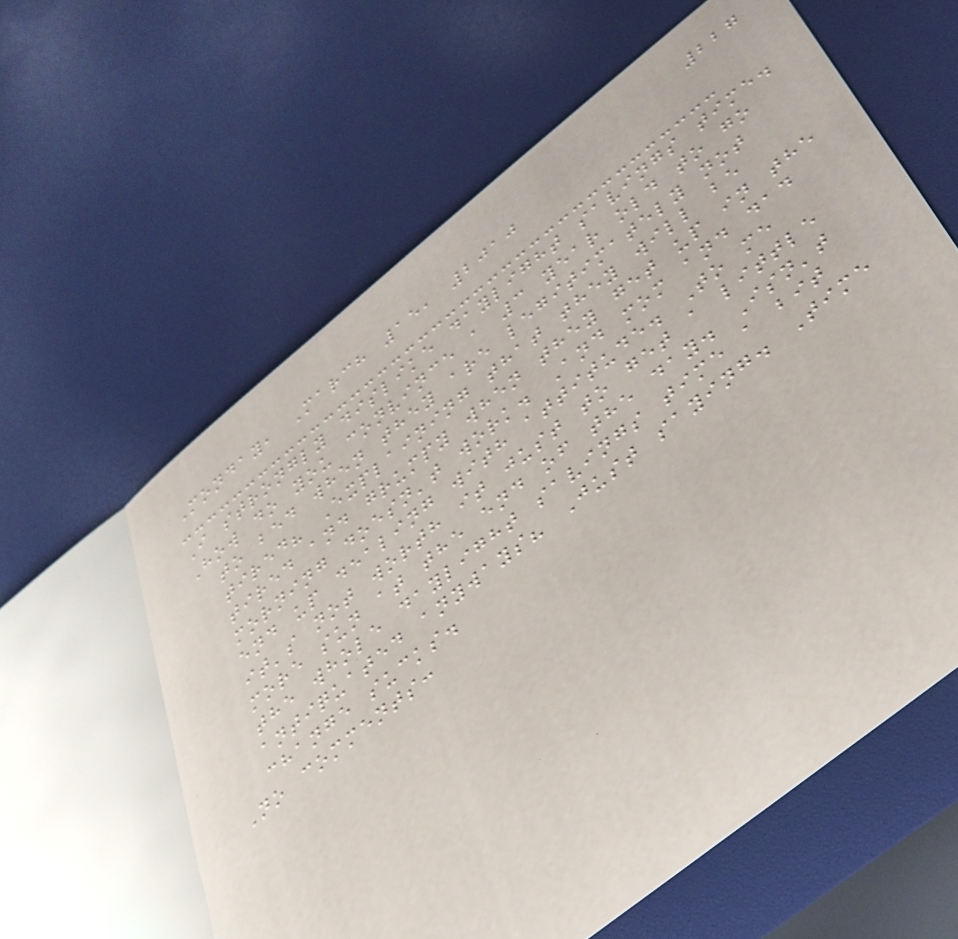227
Monday, March 15, 2010
I strongly dislike daylight savings time.
How do you convince a 3 year old to go
to bed when they are legitimately not
tired? Explaining that they will be
tired and grumpy when they get up in the
morning doesn't work. And mom and dad
end up dealing with attitude. To me
it's not worth it just to get a little
more sun at the end of the day. Isn't
the whole daylight savings time a bit
antiquated anyways? Just saying. Time
change sucks.
No comments:
